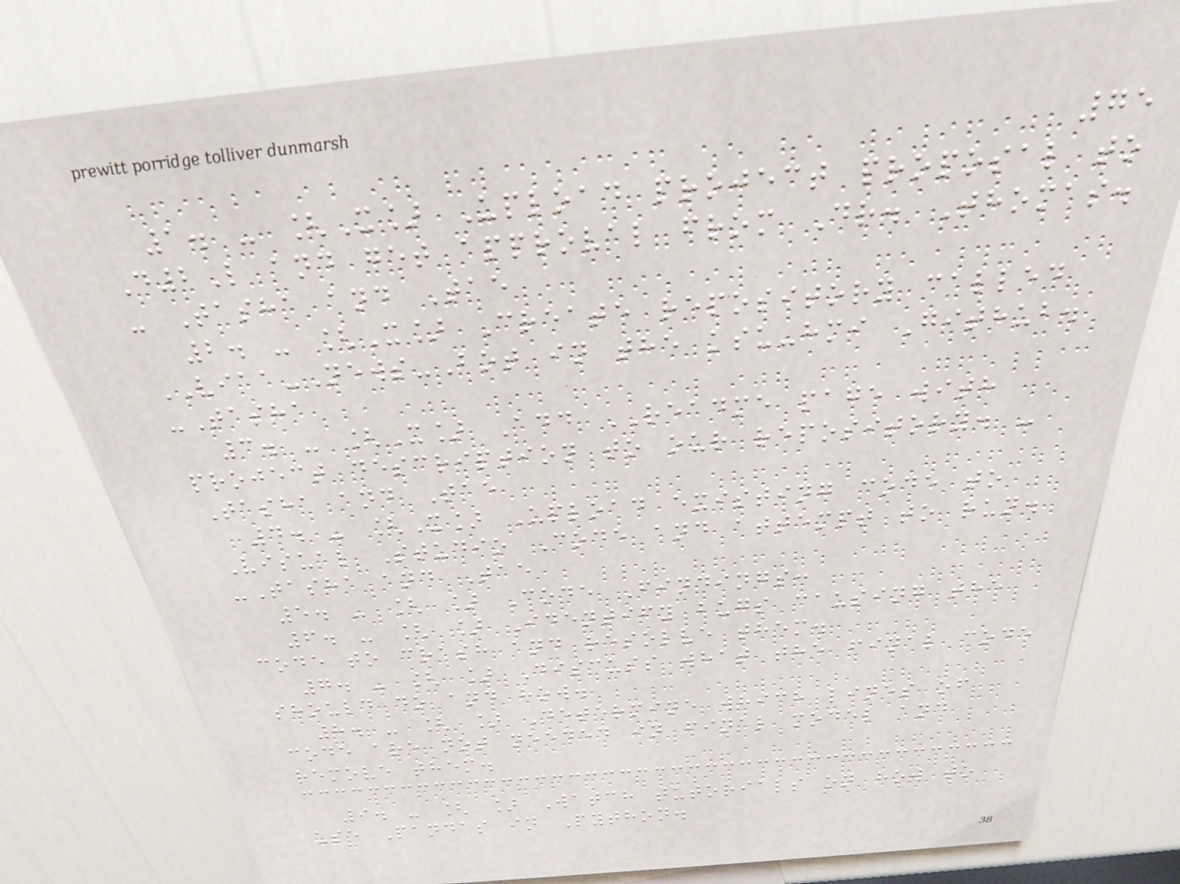75
1. - [X] Upload project proposal to
D2L and get approval from Dr. Thomas.
- Tasha and Tae
2. - [X] Create repository called
VIAA-News-Bot in the ksu-hmi Github.
-Tasha
3. - [X] Add README page with
project description to our repository. -
Tasha and Tae
4. - [X] Upload existing code to
Visual Studio Code and attempt to run.
-Tasha and Tae
5. - [ ] Code Findings:
6. - [ ] Identify bugs causing the
code to crash and resolve them.
7. - [ ] Discuss what the final code
should do and how.
8. - [ ] Determine which lines of
code are not needed in final model and
remove them.
9. - [ ] Watch tutorials on how to
use Pandas in Python.
